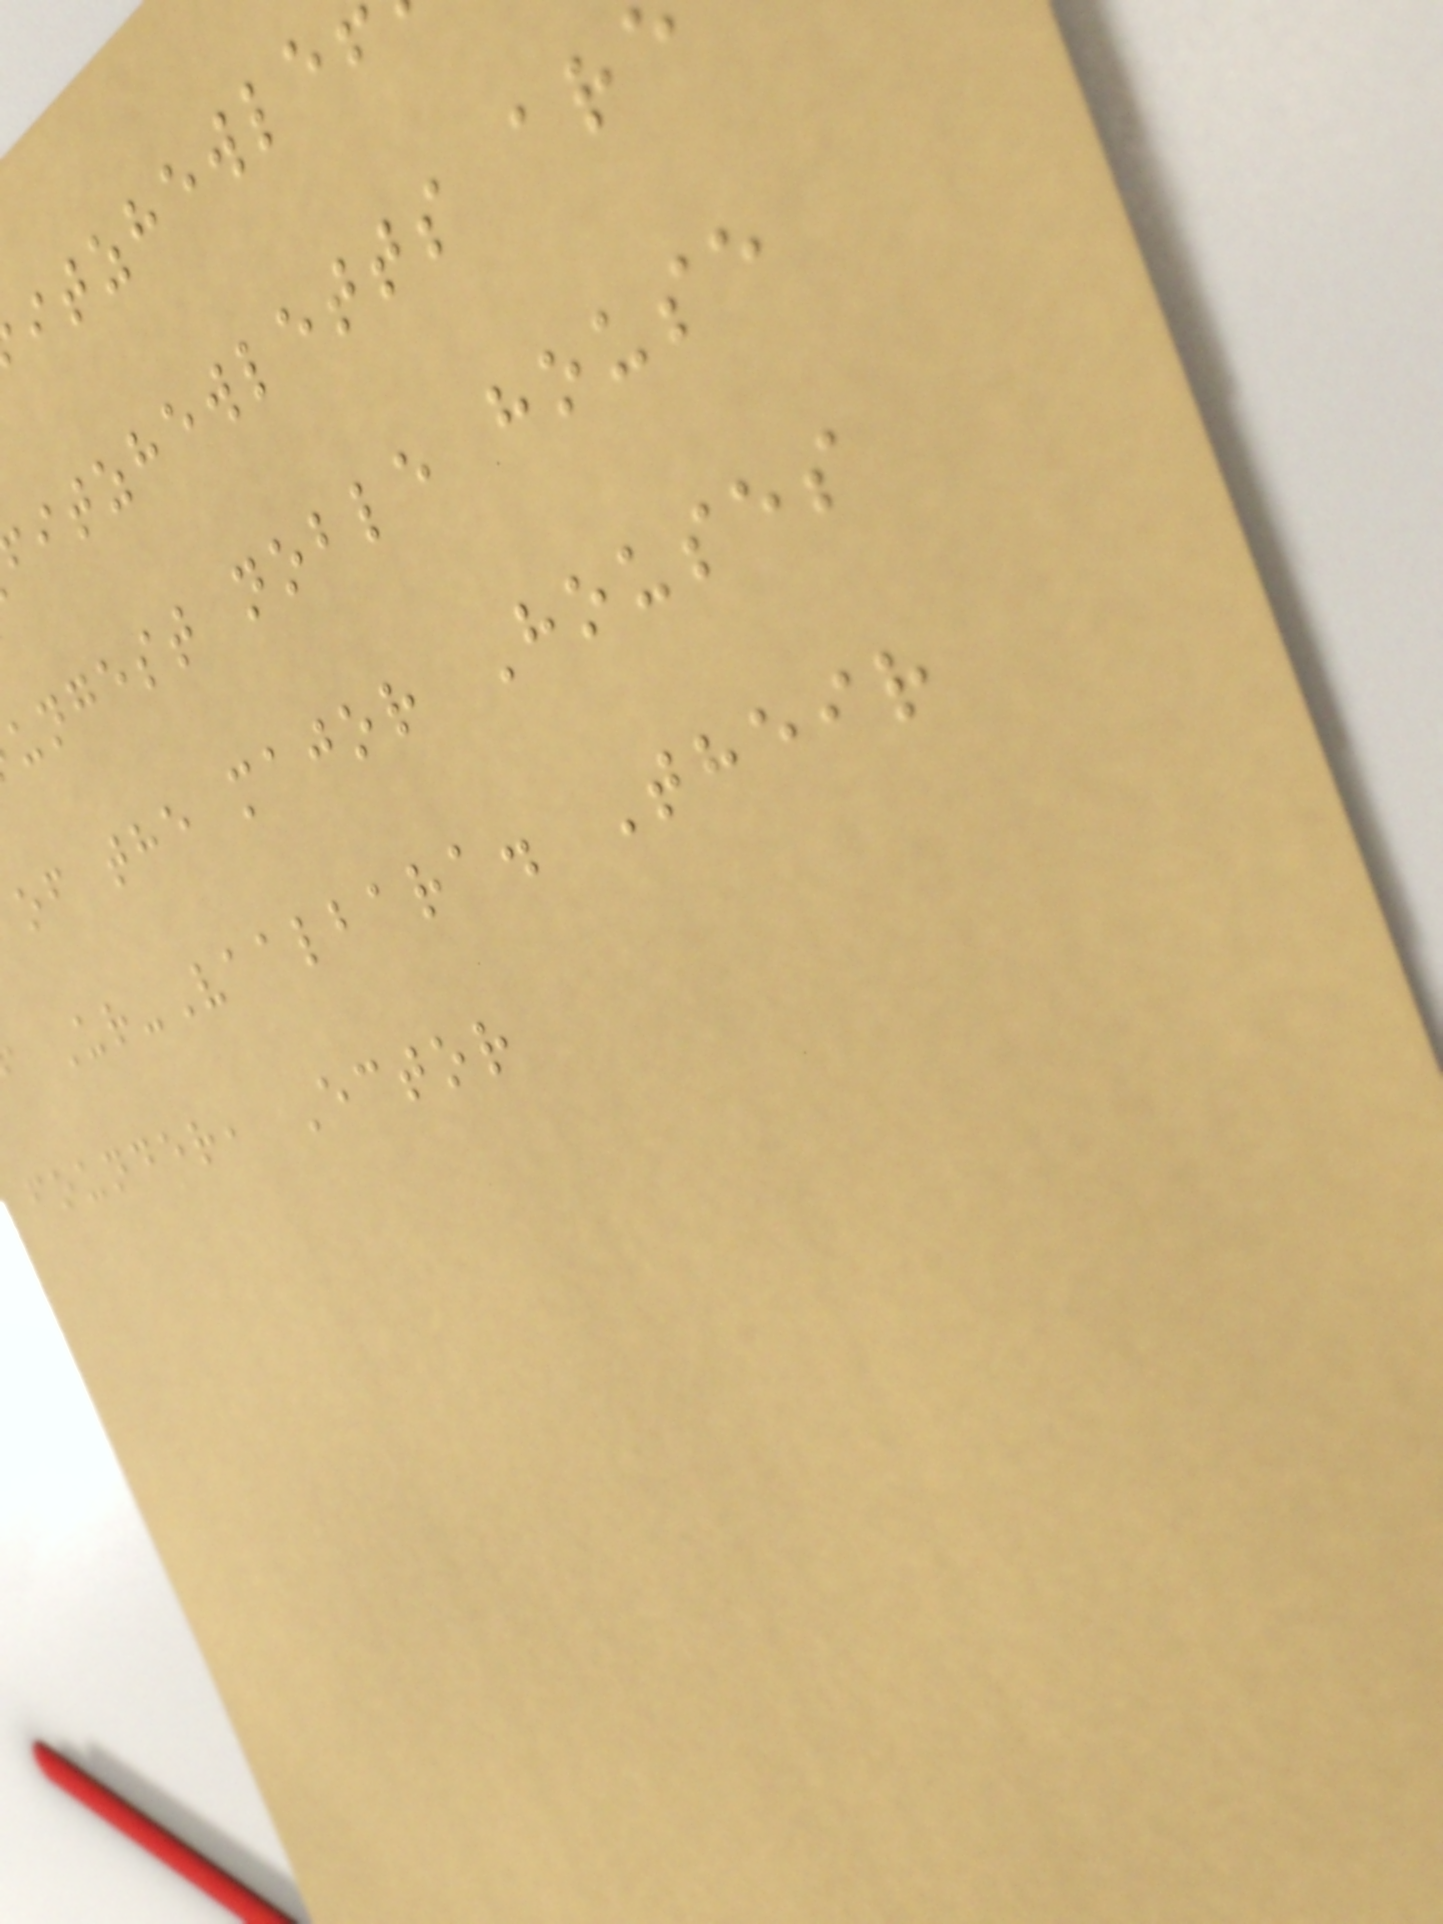itzhewletts ar
ungest noble house
of the major Houses
Ur-Vaalbara. Their
founder, Ector
